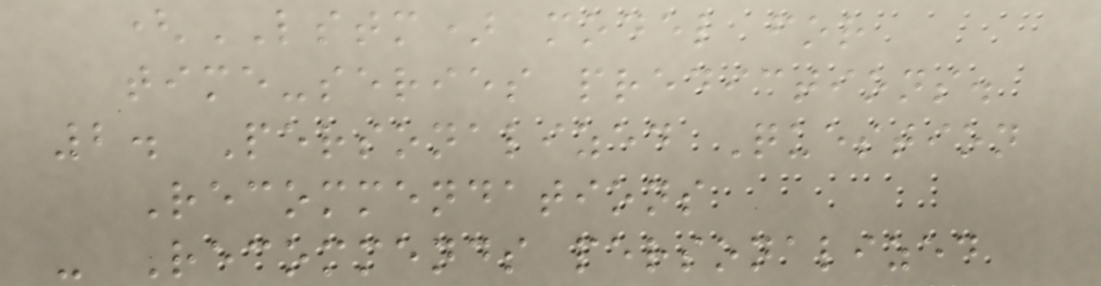(LSTM) model for
time-series predictions.
2. Personalized Question
Recommendations
- Recommends personalized
